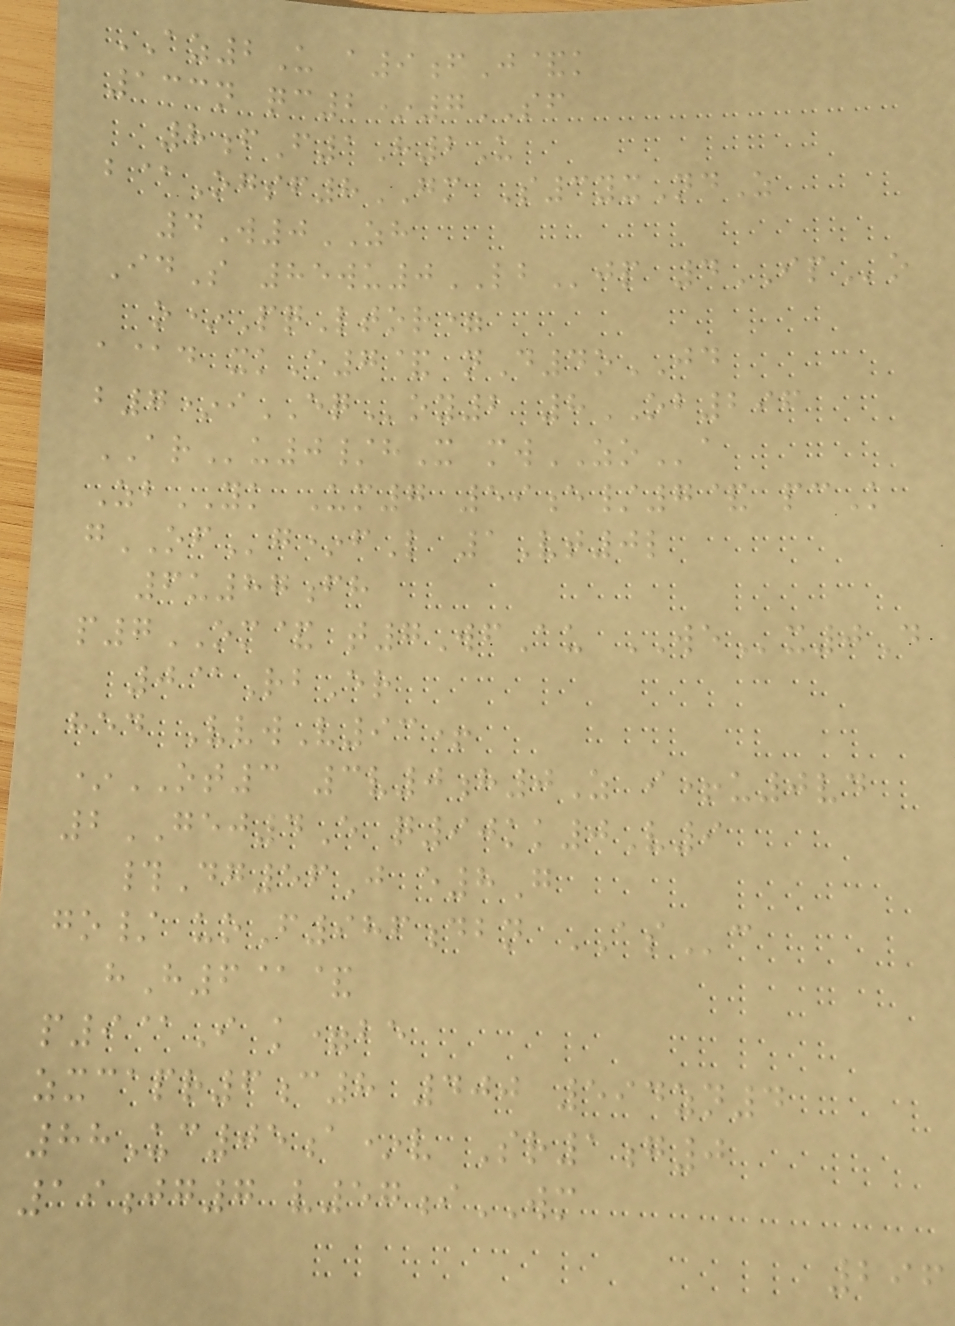AZ2U a9fJ&k
133n qc2*7SF
8fF1H2U
b@Ogsf8GM S3yxNdZ
4W0ZH
IdS 85wu0LBjp 4IPo
o*PqLtor=
a@d xkE7& nD4oJD
b7*iEQoy2 8OB296
ARu0/hX mwZOa
ZbYK Um7 59e/7& pcK
gOFg*fL 1Vt0l
6u87fh
p7OM& t7WfAu WEx0D
0@RbEr
hed VvwV93+
*OT3 3v0h0Z i+u0vd
2GEJ4E q90kk0V9
#Dg56J e8G
go/ uoF986dbn ASc
hH6@&
p9@I k=be
zxcapr6c8 400 594zn4
88Uc05a*v Sr1g0
19jg7 v57iWM
296
